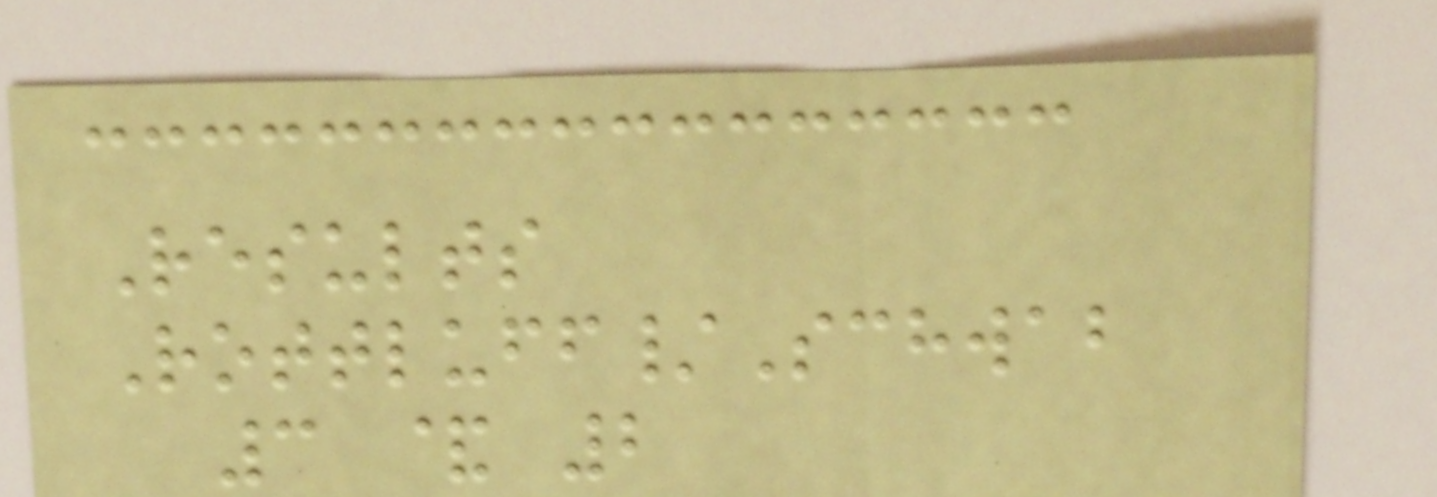Results
Rottluff/Schwab
3 & 2
